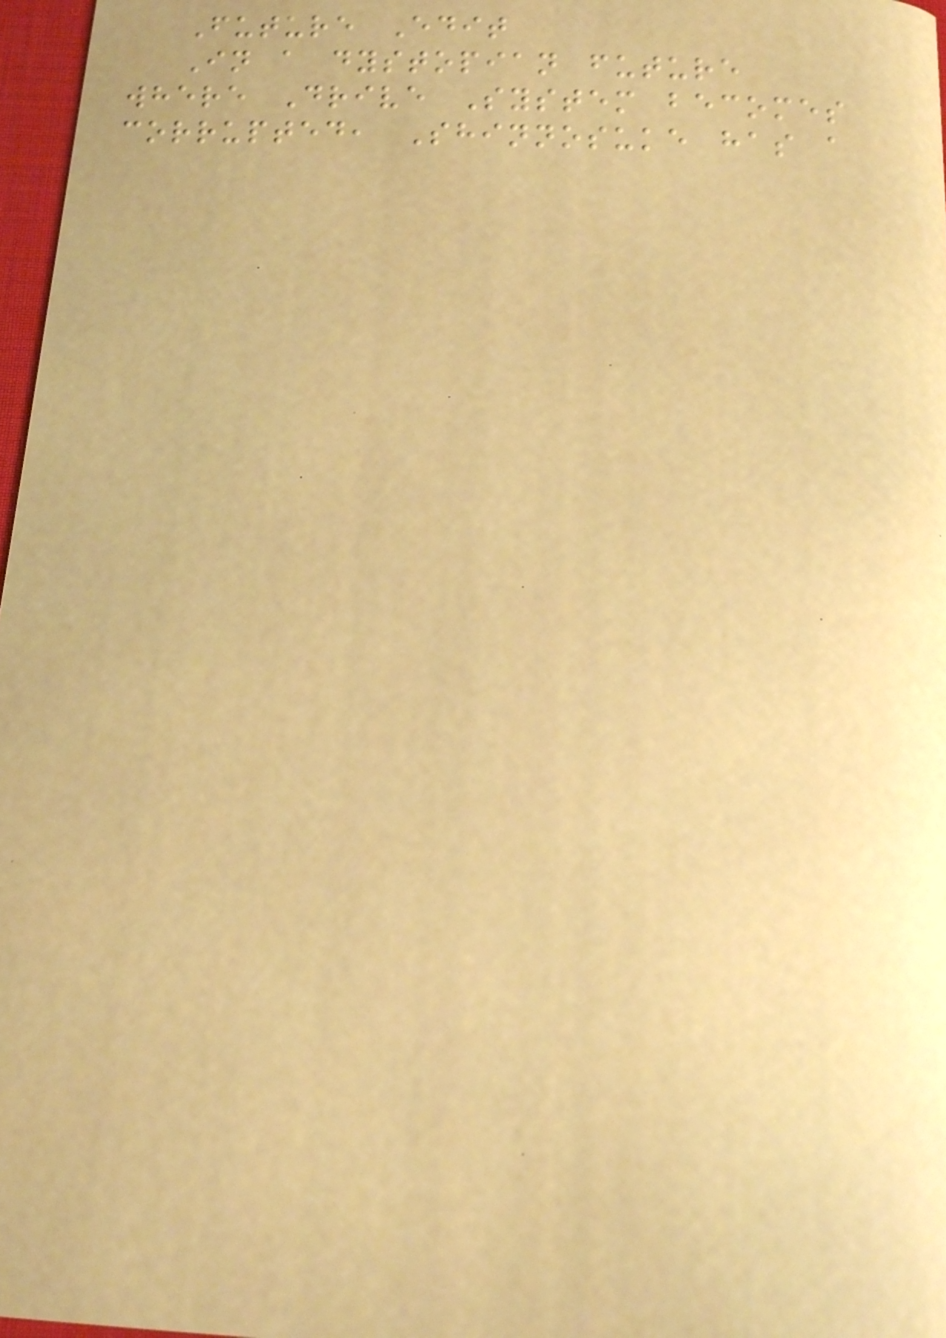Future Edit
In a dystopian future
where Drive System becomes
corrupted, Shinnosuke has a
